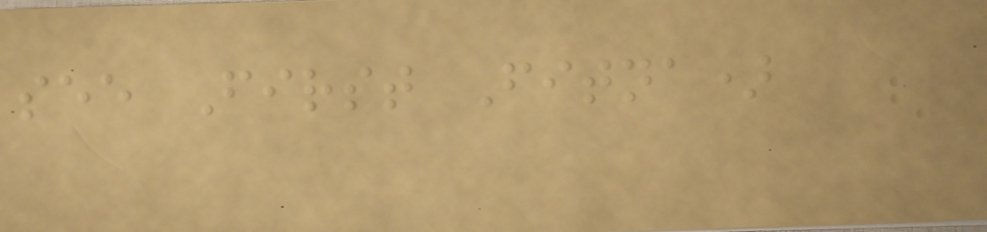see First Fitna)
